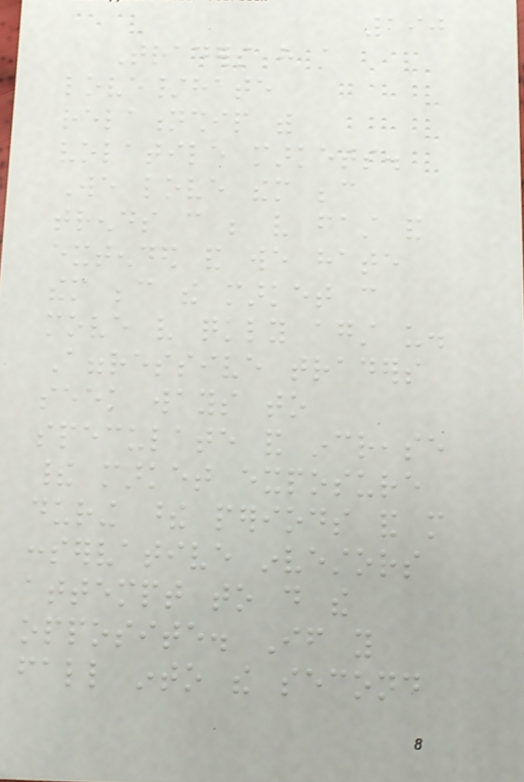190
Traders have a
love/hate
relationship with
volatile markets.
We love them because
trends can be very fast and
extended and we hate
them because the market can
move very quickly against us.
Aggressive traders
seek ways to
speculate and increase
their market exposure
during these periods and more
conservative investors
attempt to do the
opposite. If you
fall into the second
